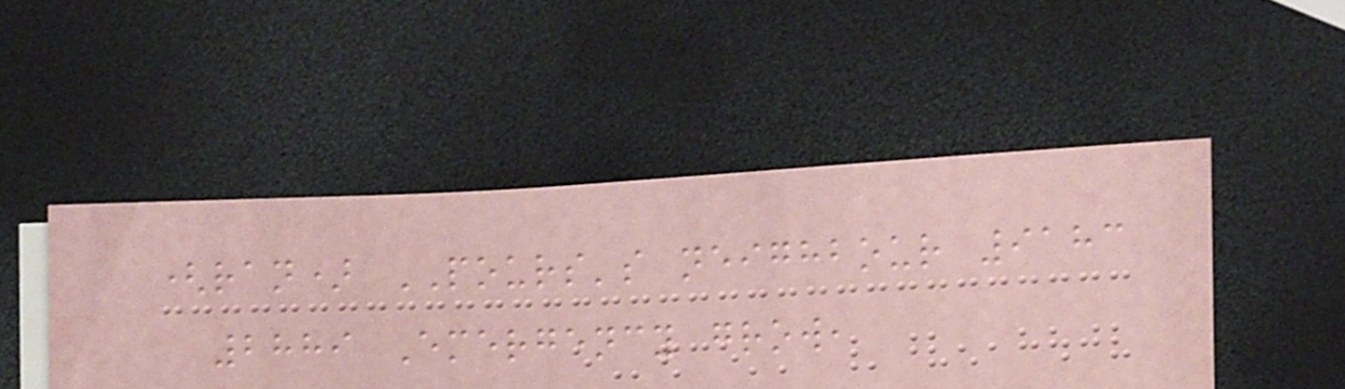(ran) POURS's neighbour 9183
2889 Emergency grow,
